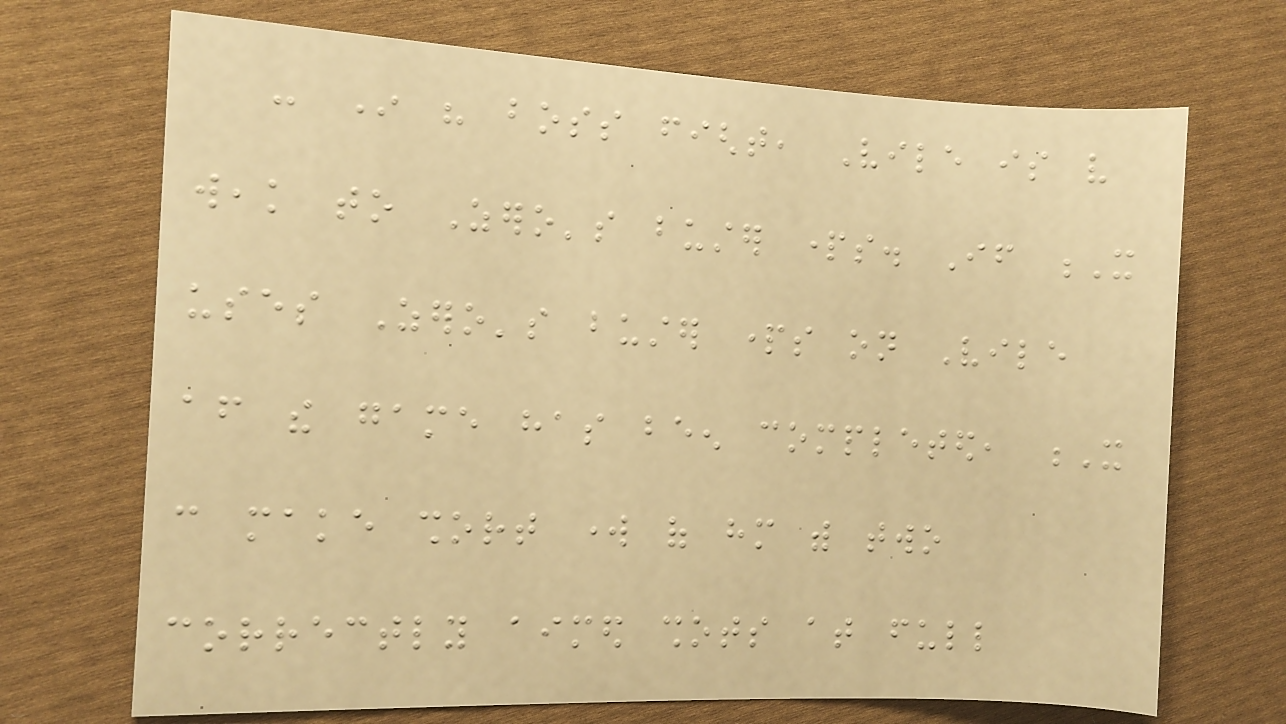- In his boss fight, Vile is very
weak to Zero's buster parts. If X
uses Zero's buster parts on Vile
after the game has been completed, X
can make short work of him with two
correctly aimed shots at full
